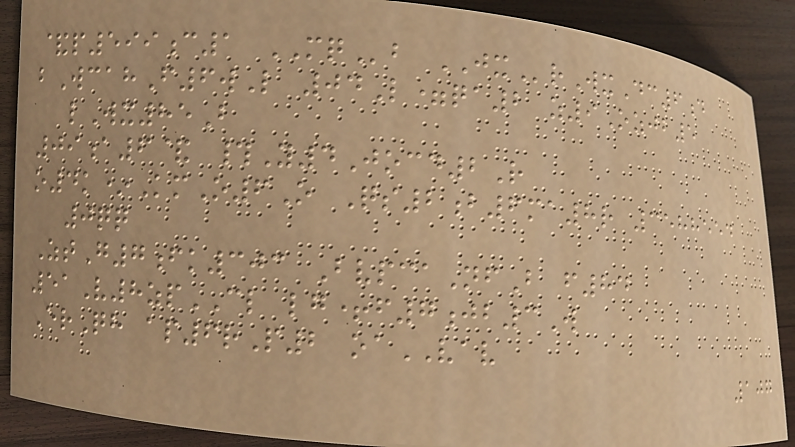&p599c1 MQb JXrWxDc6d
bWcahF6wL 04L=qa2 z9Ozjb5
lWx85B
09a6& #Y4Jocd2R
o4k*KmO6O Qs2b6ma8r 3588554
0qq
ZtG7fk303 BvpcaNfB f84
51V8zpCL lg+f7jb3W
ErQh ap6rP2 oaVAV
107
